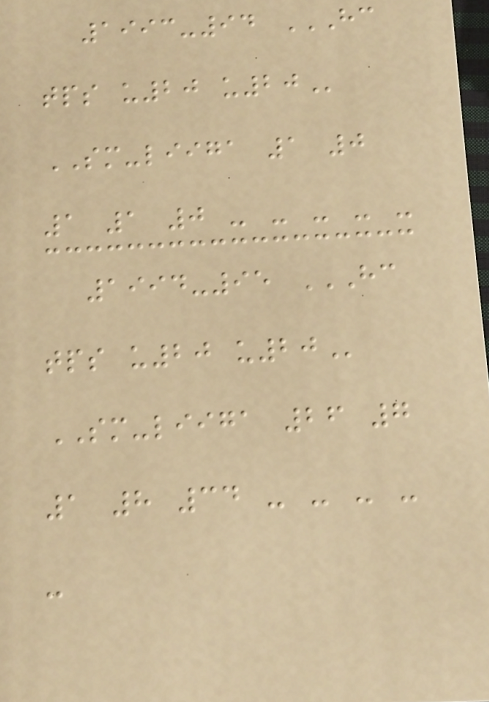1993-94 HC
TPS U20 U20
SM-liiga 1 0
1 1 0 - - - - -
1994-95 HC
TPS U20 U20
SM-liiga 26 7
1 8 34 - - - -
-
